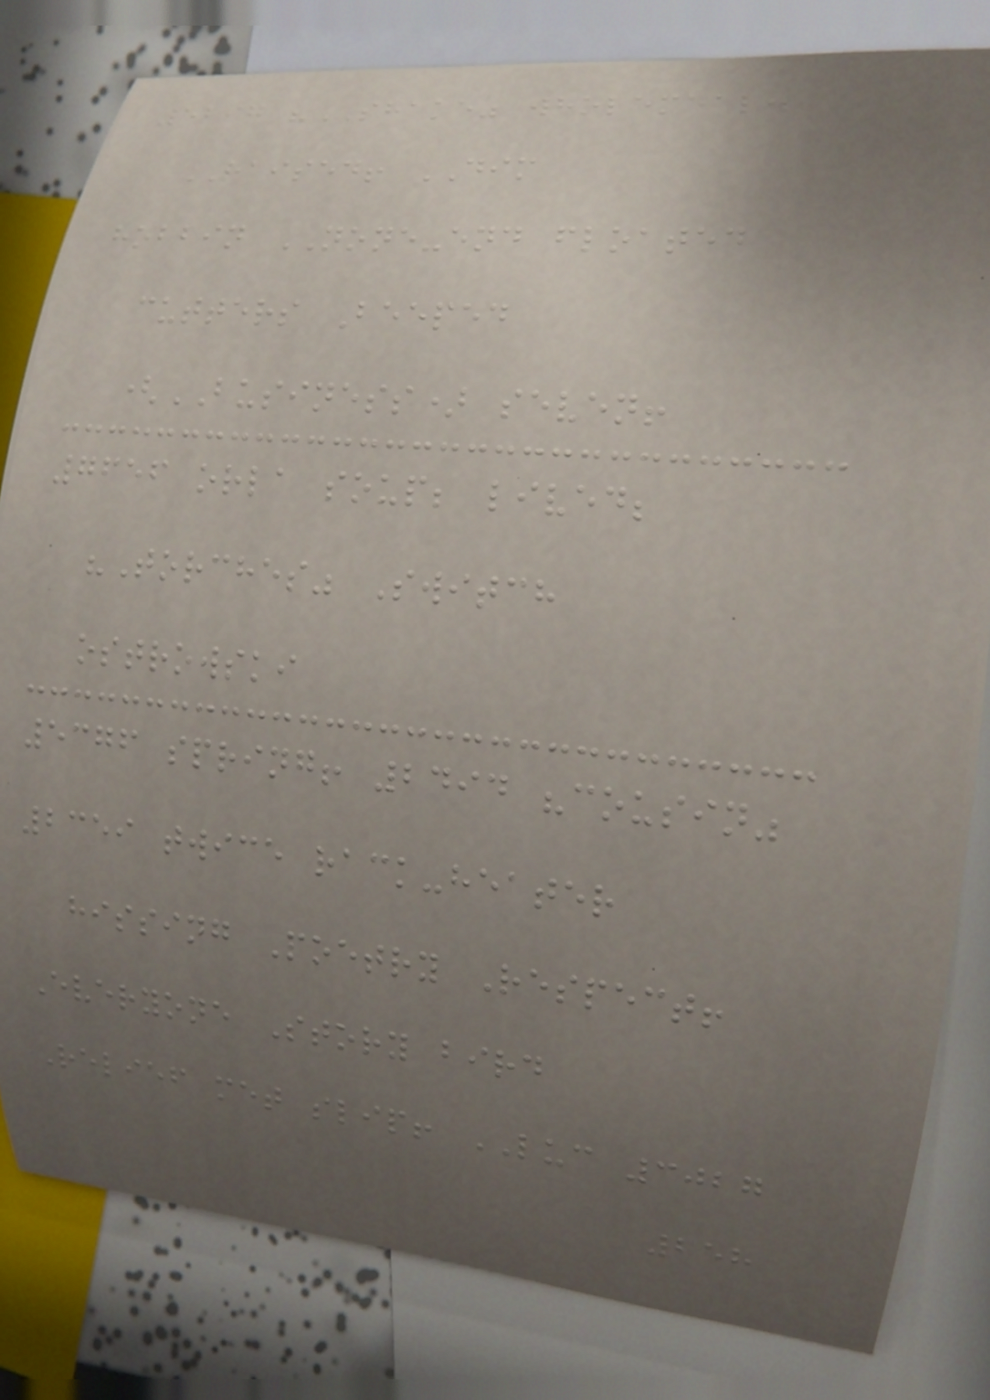5297 "SHAKE" wholemeal.
RAISED! DIM
hobbin NONE-end floated
cutters Beeped
(BUSINESS) seven!
7656 orla soup; lived;
"Torches" Switch
ostrowski
5376 spring! 2494 "cousin"
2359 twice rack-heater
hissing Poetry Respect!
Everyone Story bird
Relief met slip! LUC 3027
258
